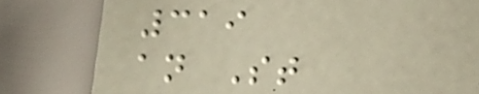319
an St
